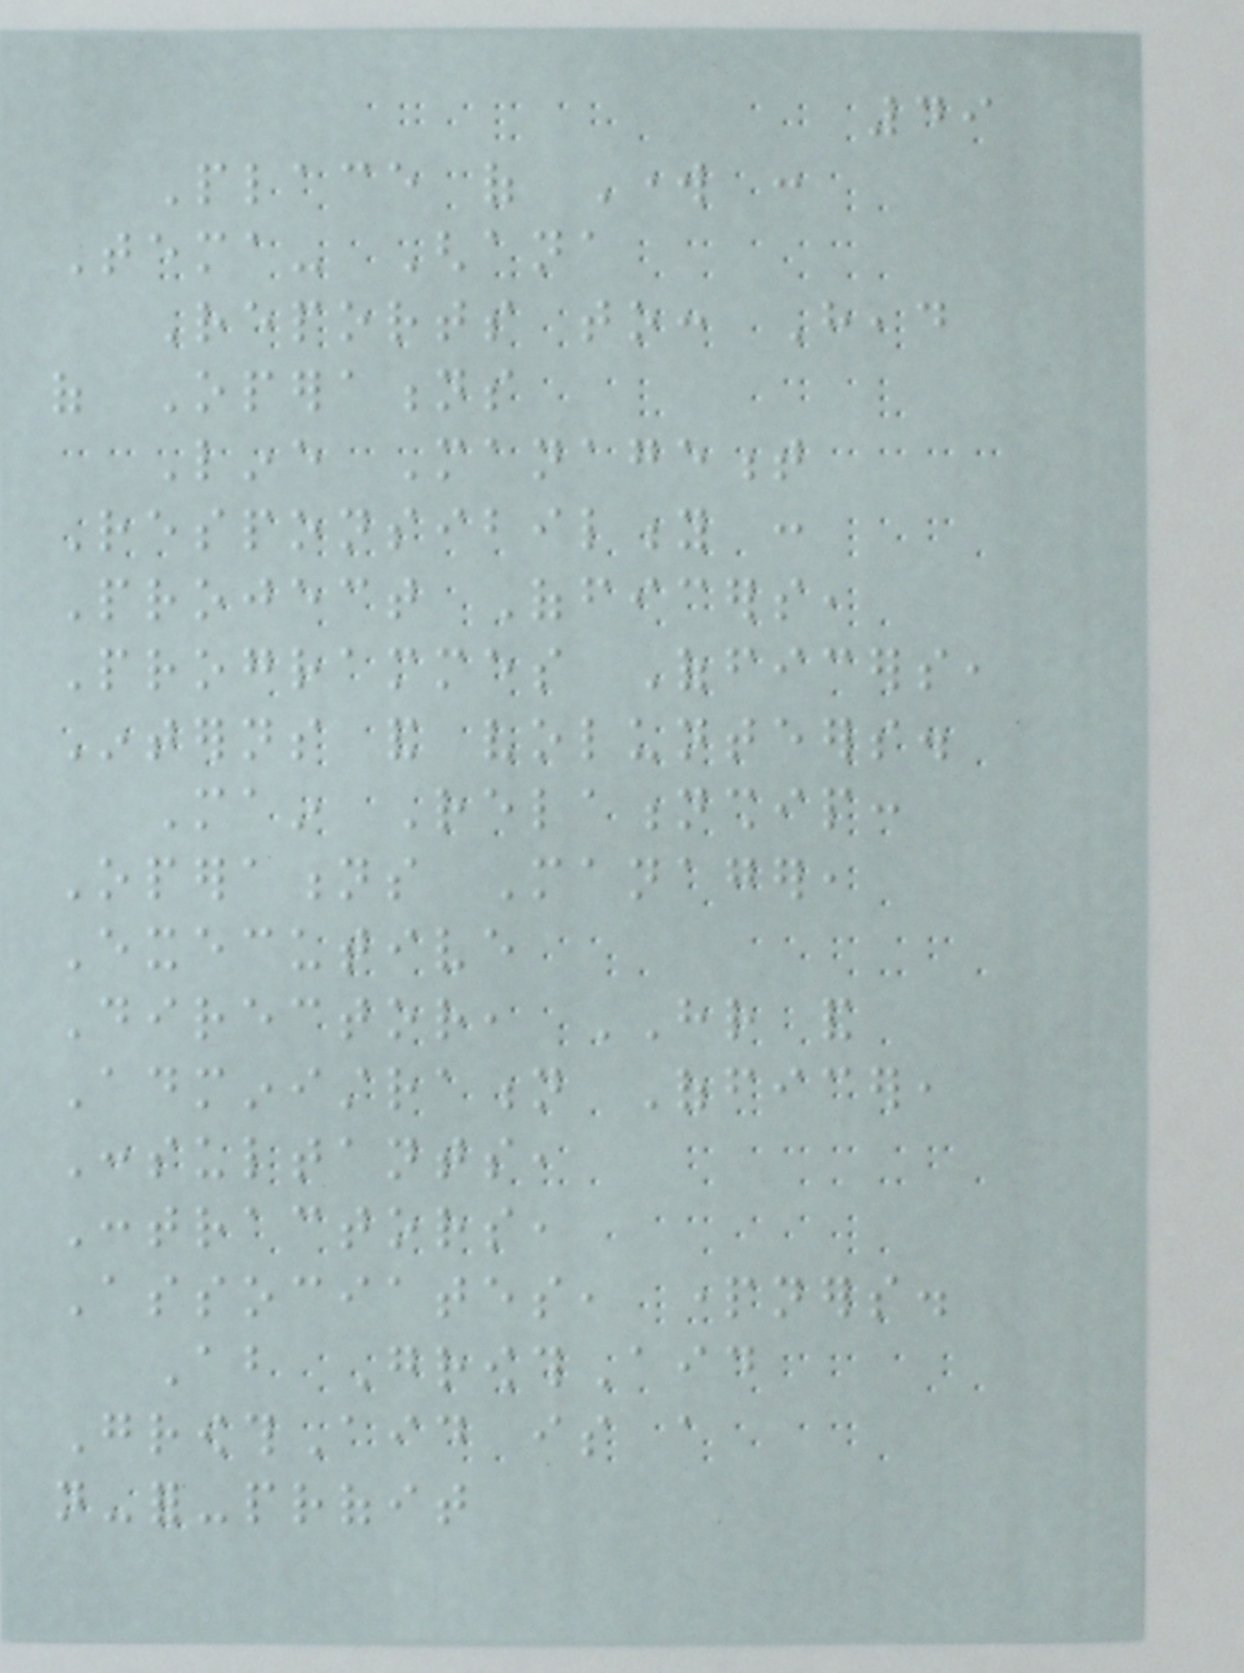49
Place of Work :
Tema- Ghana
Reports to: Head
of Operations
Line Management
Responsibility :
Project Officers,
Programmes Officers,
Interns and volunteers.
Main Relationship:
Operations Manager,
Executive
Director, HR and
Administration Officer,
Consultants,
Contractors,
Associates, partners.
About GrowthAid
GrowthAid is a
not-for-profit
